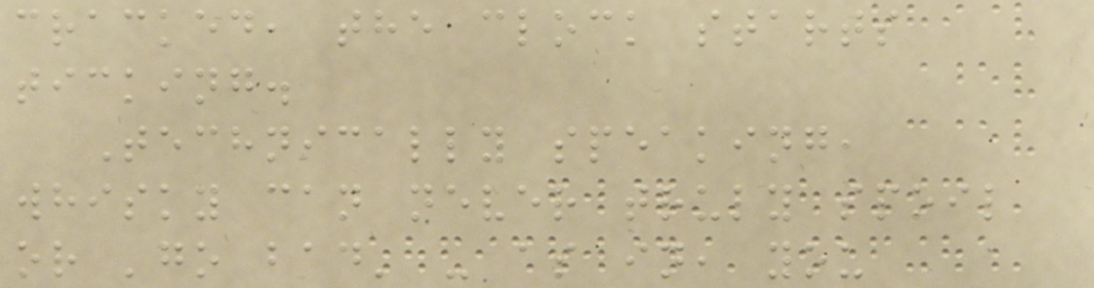cracked, the clock starts
ticking.
Technically speaking,
whisky can never truly spoil
or 'go bad' - as in, you
